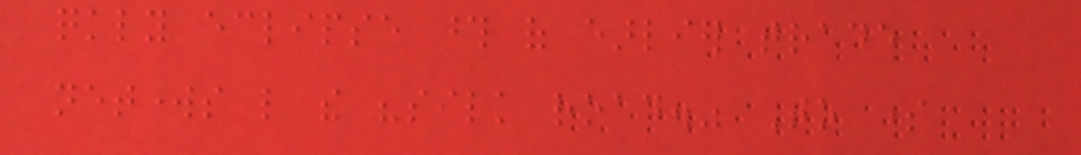quickly eclipse those of earlier trade
networks like the "silk road." To some
